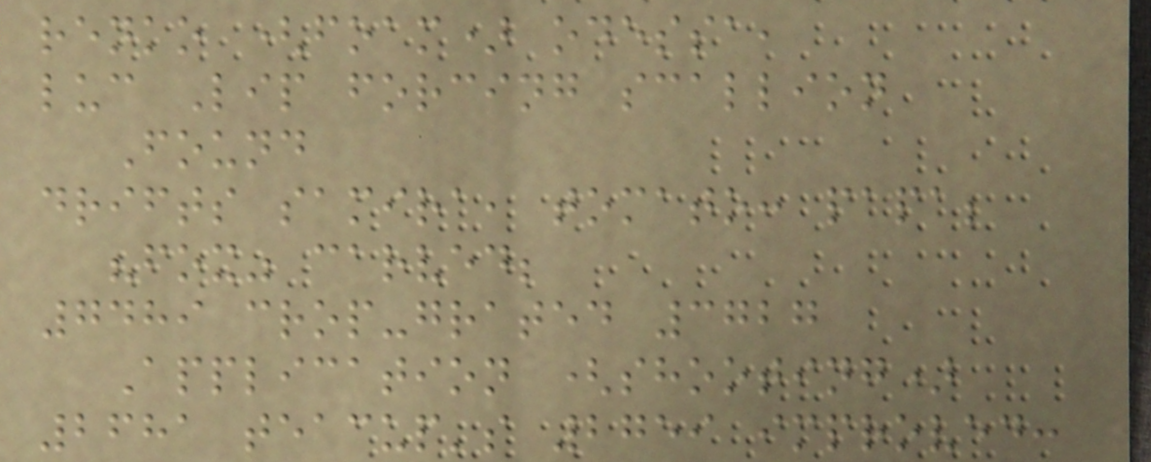renko (foam) odessa,
luc Lip forcing scallion
Found
drifts samira, tomato: papa;
"fox" carved;
7489 crop-grated 3727
Application (shooting)
2681 teacup's 2759 improved:
